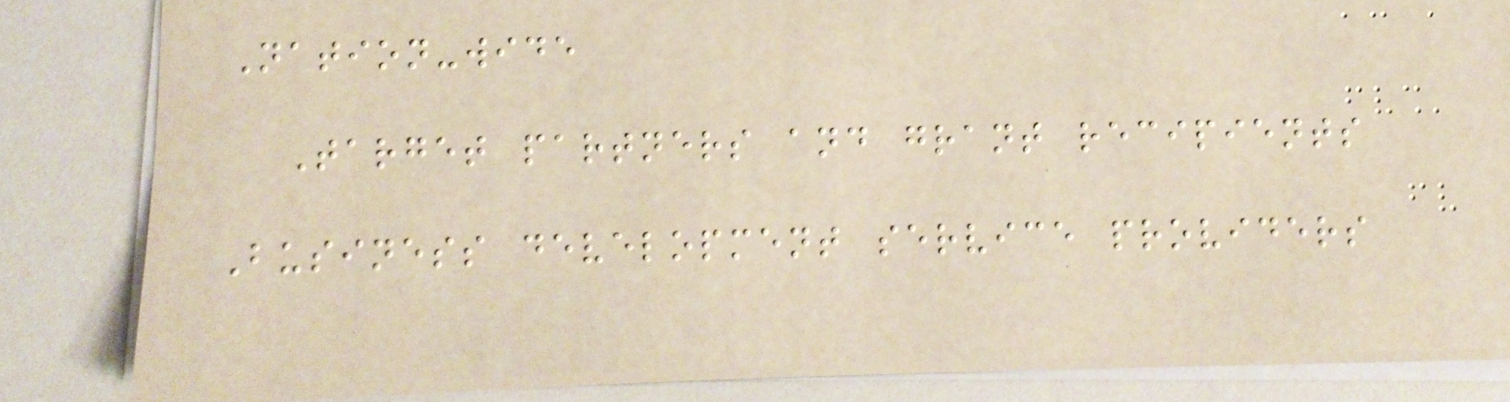Nation-wide
Target partners and grant recipients
Business development service providers
